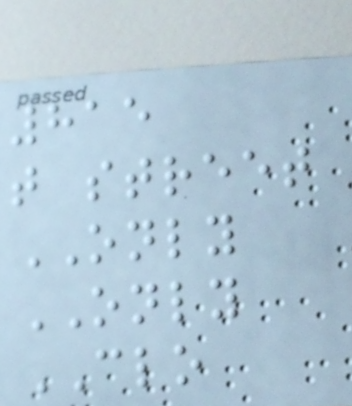815
t street
ONLY
ONLY
CLO
